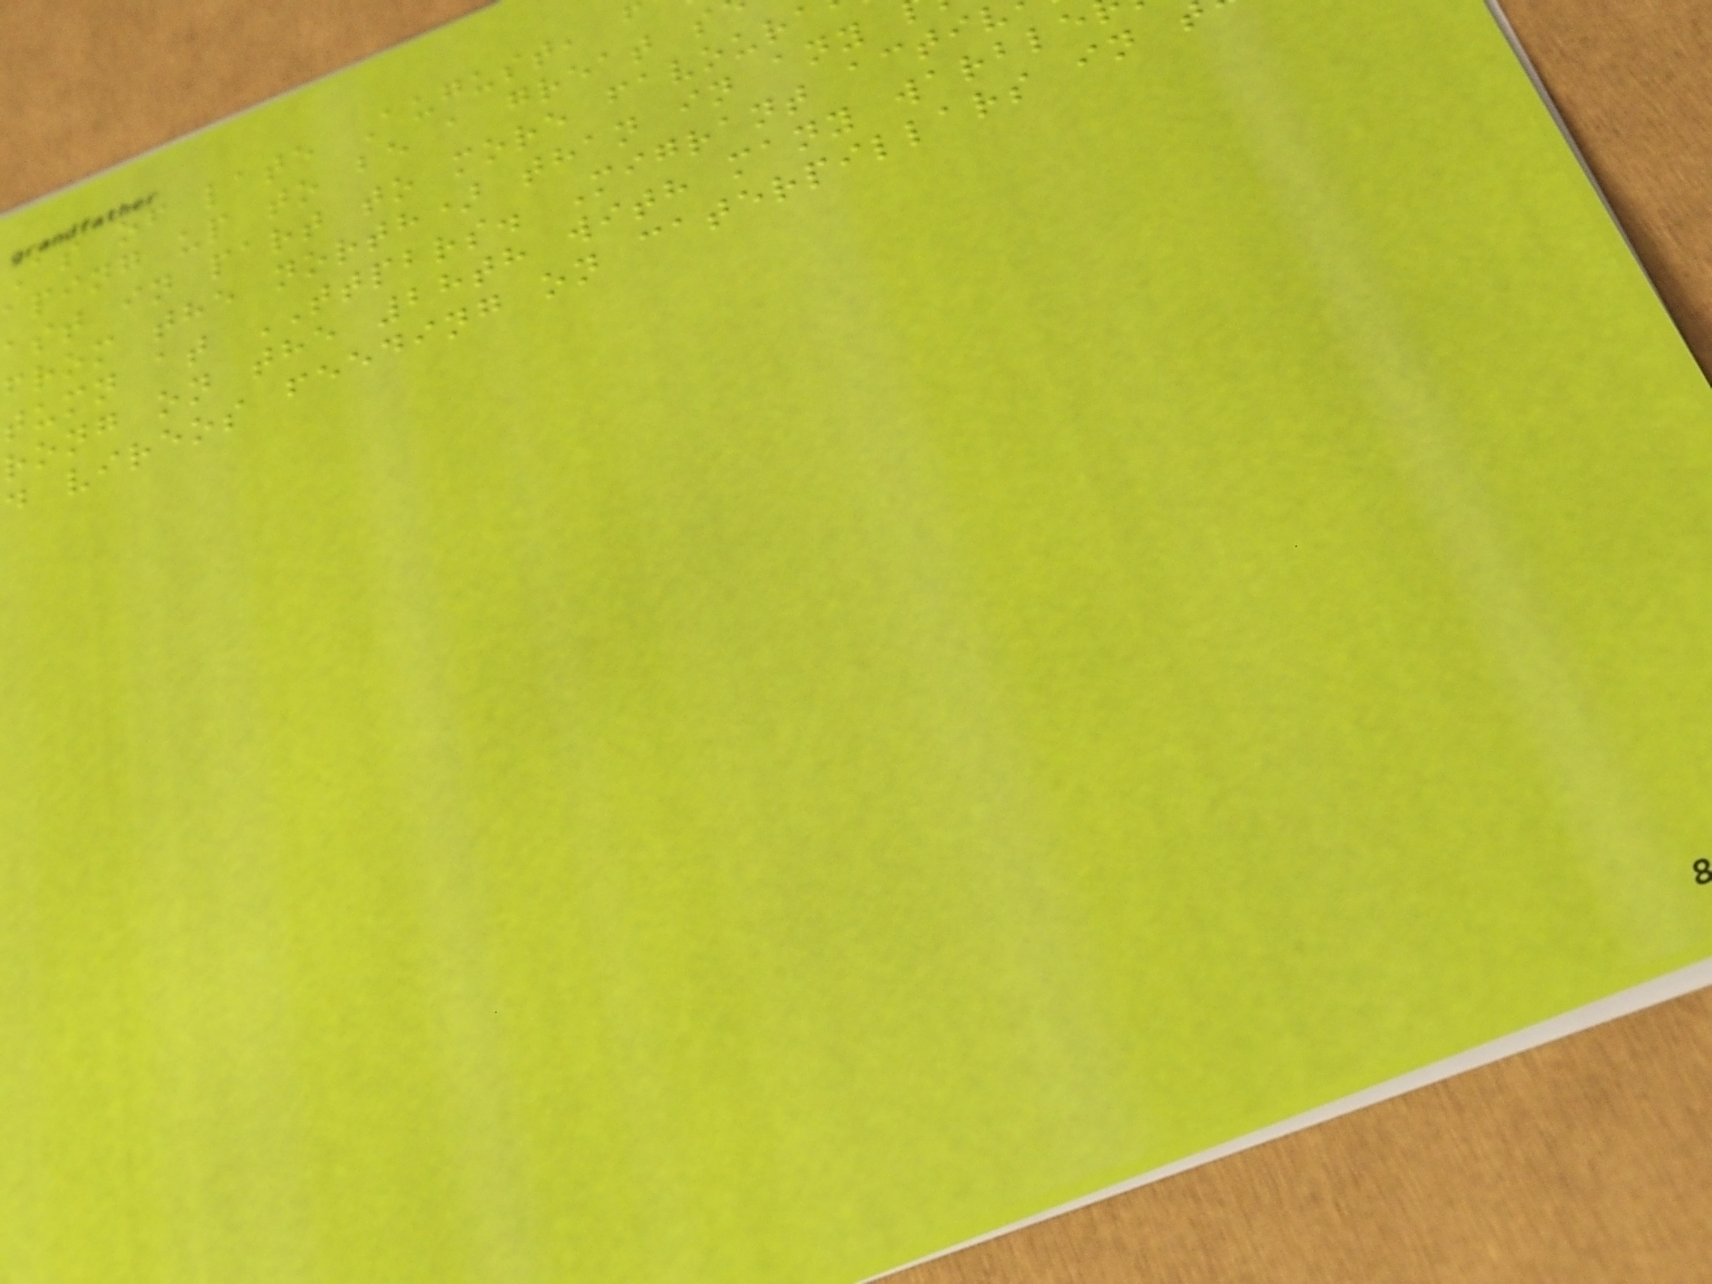As of late August, f
aping up to be a great s
ast in part to more favoura
from the north) than in any
tumn at TTPBRS. Migrant acti
rong on the 28th with many warble
d vireos feeding on caterpillars in
